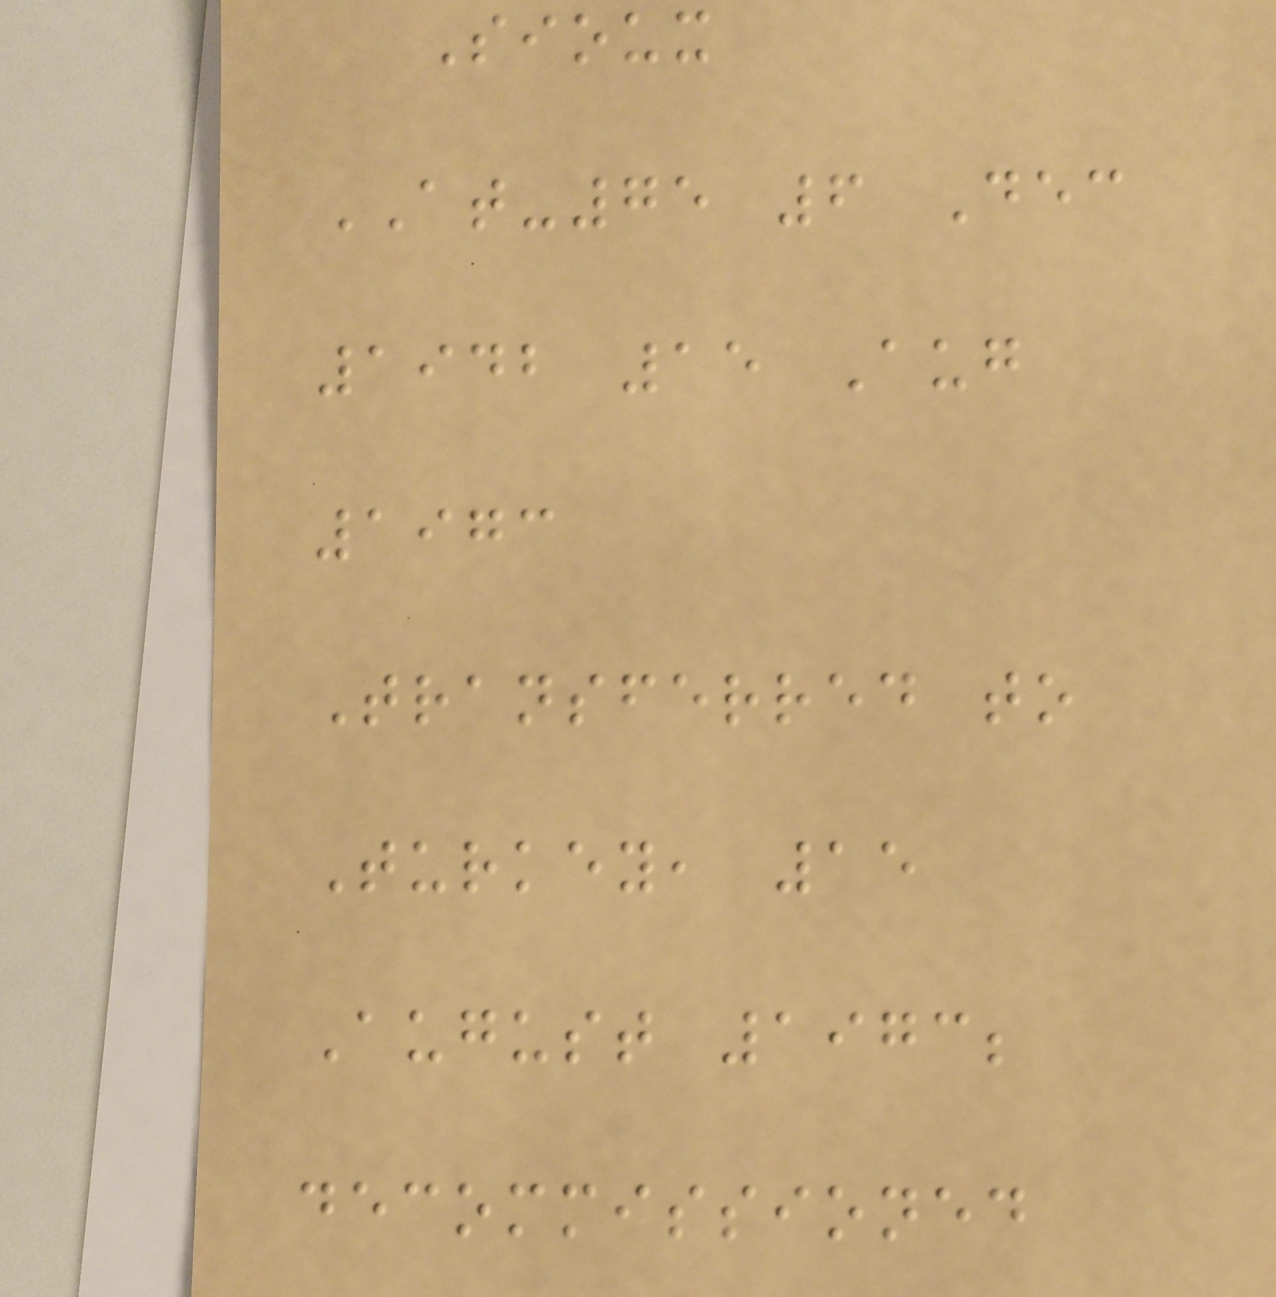Sioux
AT-75 6 Dec
1942 15 Aug
1973
Transferred to
Turkey, 15
August 1973;
decommissioned
